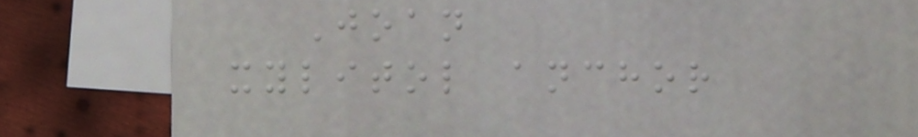Joan
xylitol anchor
